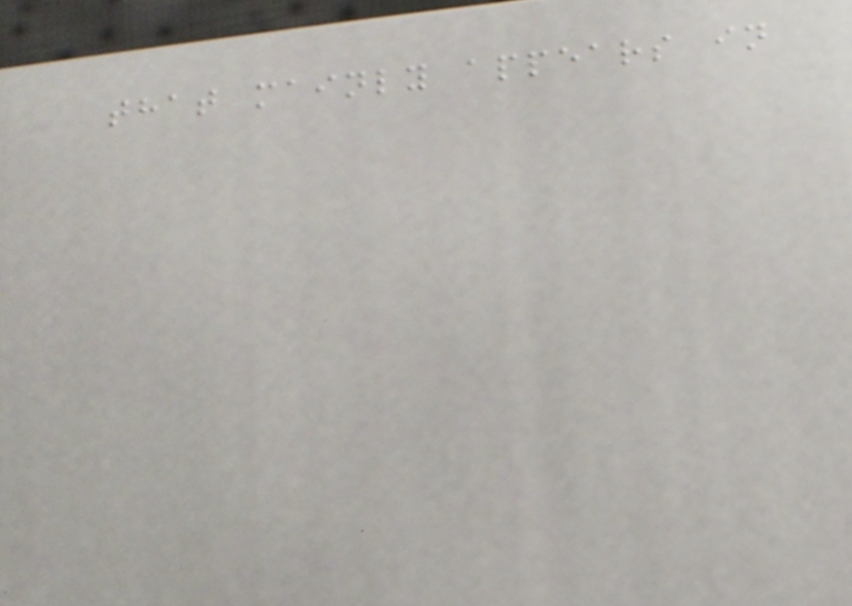that mainly appears in
